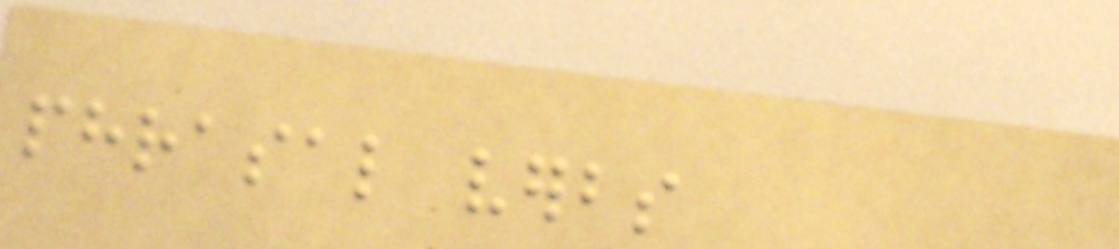phrasal verbs
